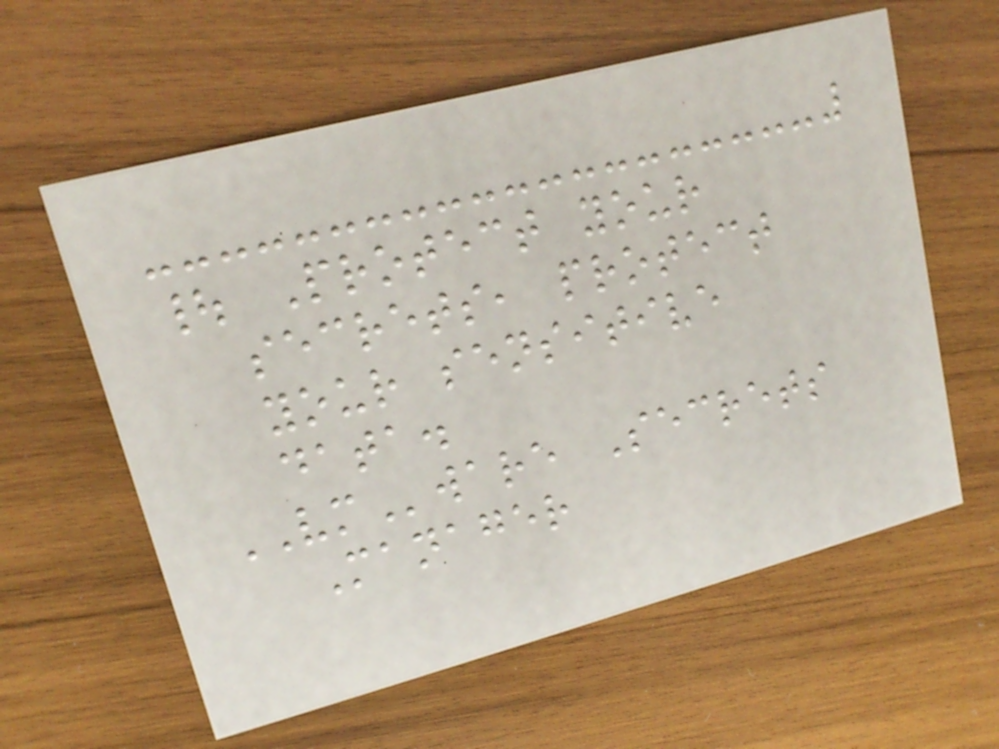| Protect your
secrets, protect
your sensitive
data.
VMware Secrets
Manager
